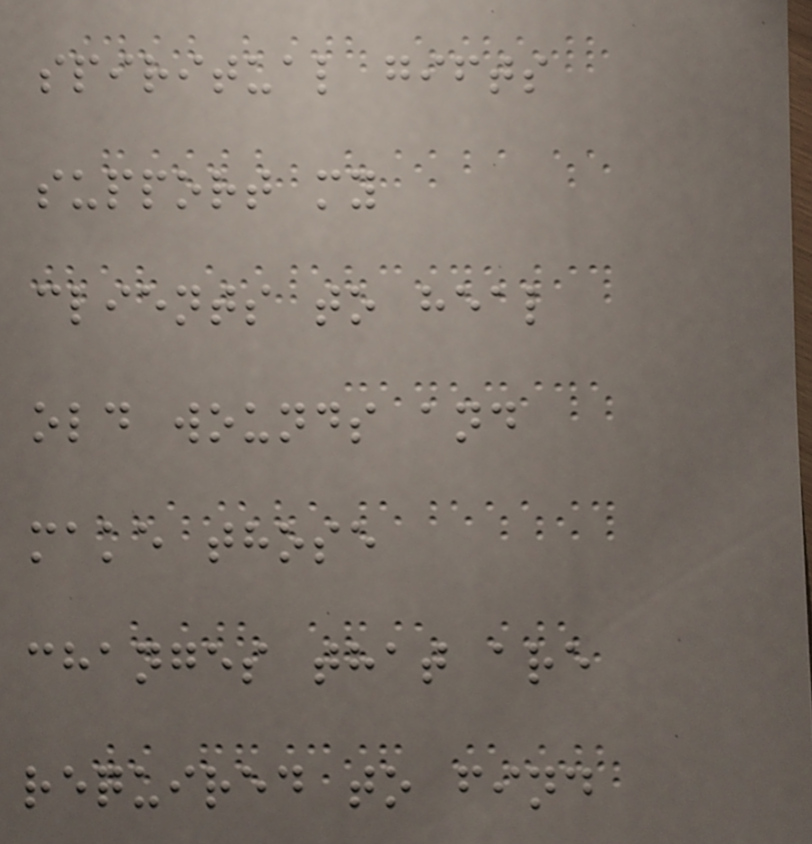spiritual gifts
support my
clients to heal
old wounds and
make those
changes that are
required to find
